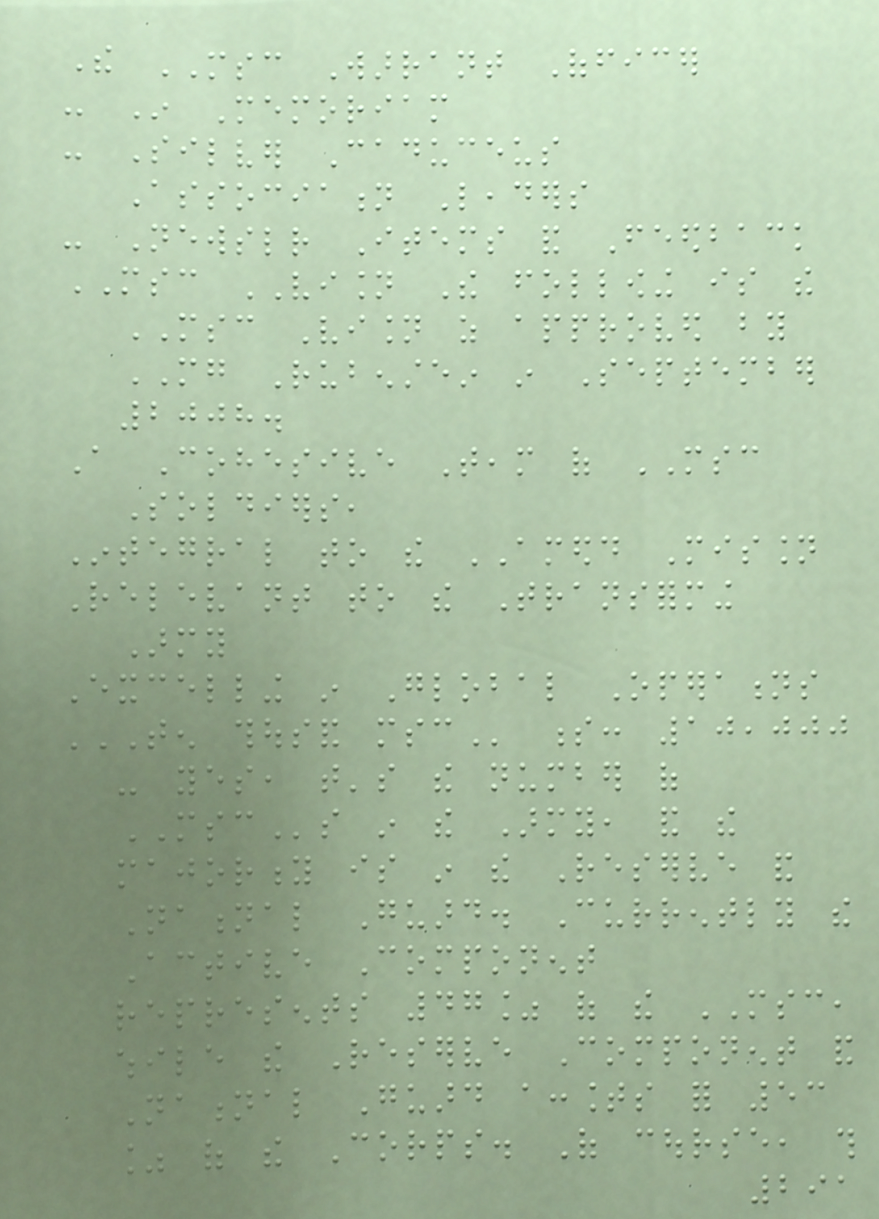The MSC Warrant Officer
- In Memoriam
- Silver Caduceus
Association Leaders
- Newsletter Items and Feedback
MSC VISION The following is the
MSC Vision as approved by
MG Rubenstein in September
2008.
A Cohesive Team of MSC
Soldiers,
Integral to the AMEDD Mission
Relevant to the Transforming
Army
Excelling in Global Operations
TEN THOUSAND MSC s: 10,000
- yes, that's the number of
MSCs in the Army, and the
majority is in the Reserve and
National Guard. Currently the
Active Component
represents 47% of the MSC,
while the Reserve Component and
National Guard accounts for 53
% of the Corps. Of course, this
291
